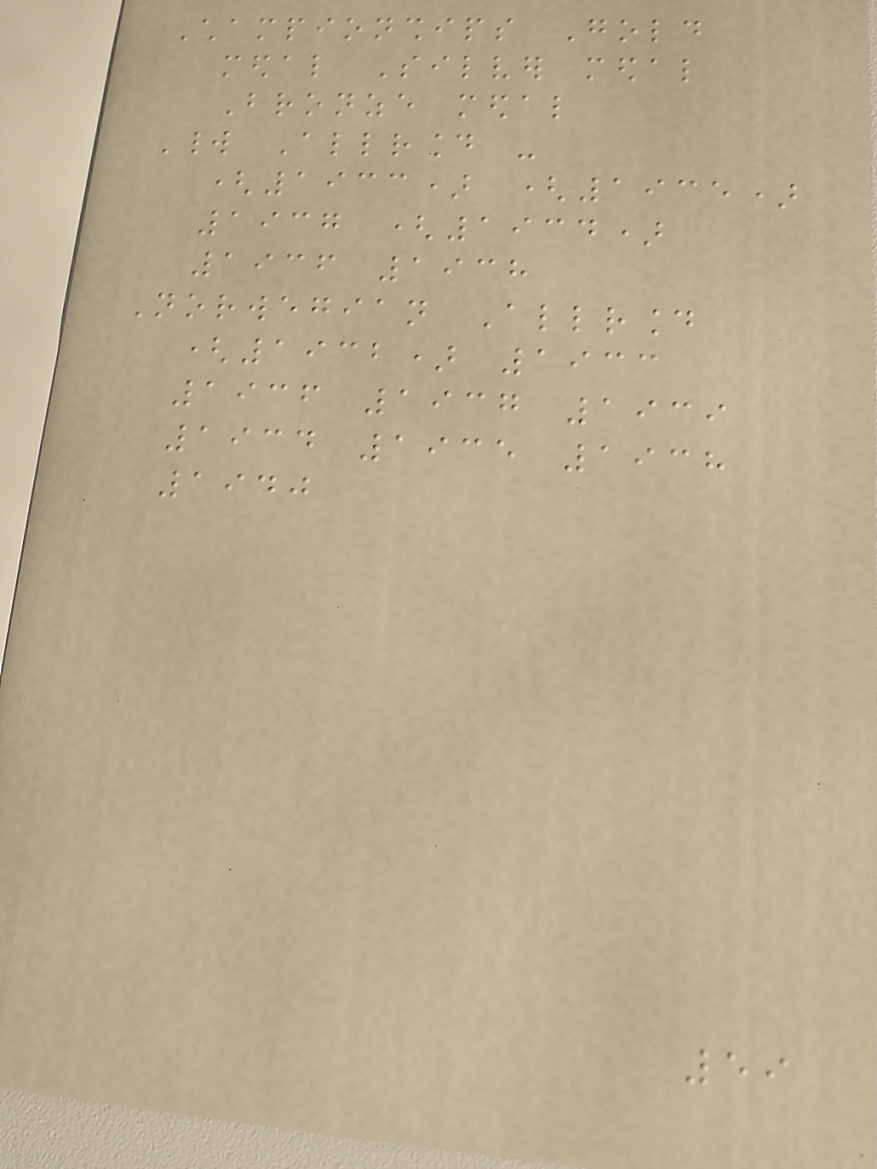Championships Gold
medal Silver medal
Bronze medal
World Allround -
(1933) (1935)
1937 (1934)
1936 1938
Norwegian Allround
(1932) 1933
1936 1937 1939
1934 1935 1938
1940
59
